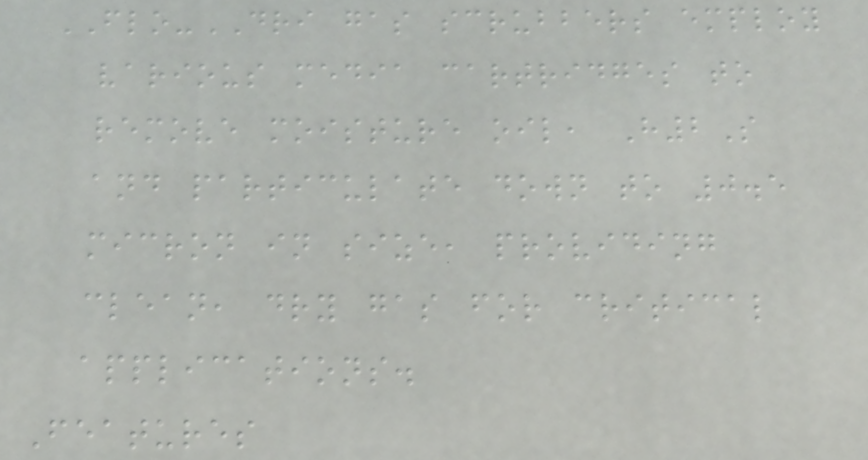FLO-DRI gas scrubbers employ
various media cartridges to
remove moisture oil, H2S
and particulate down to 0.5
micron in size, providing
clean, dry gas for critical
applications.
Features
